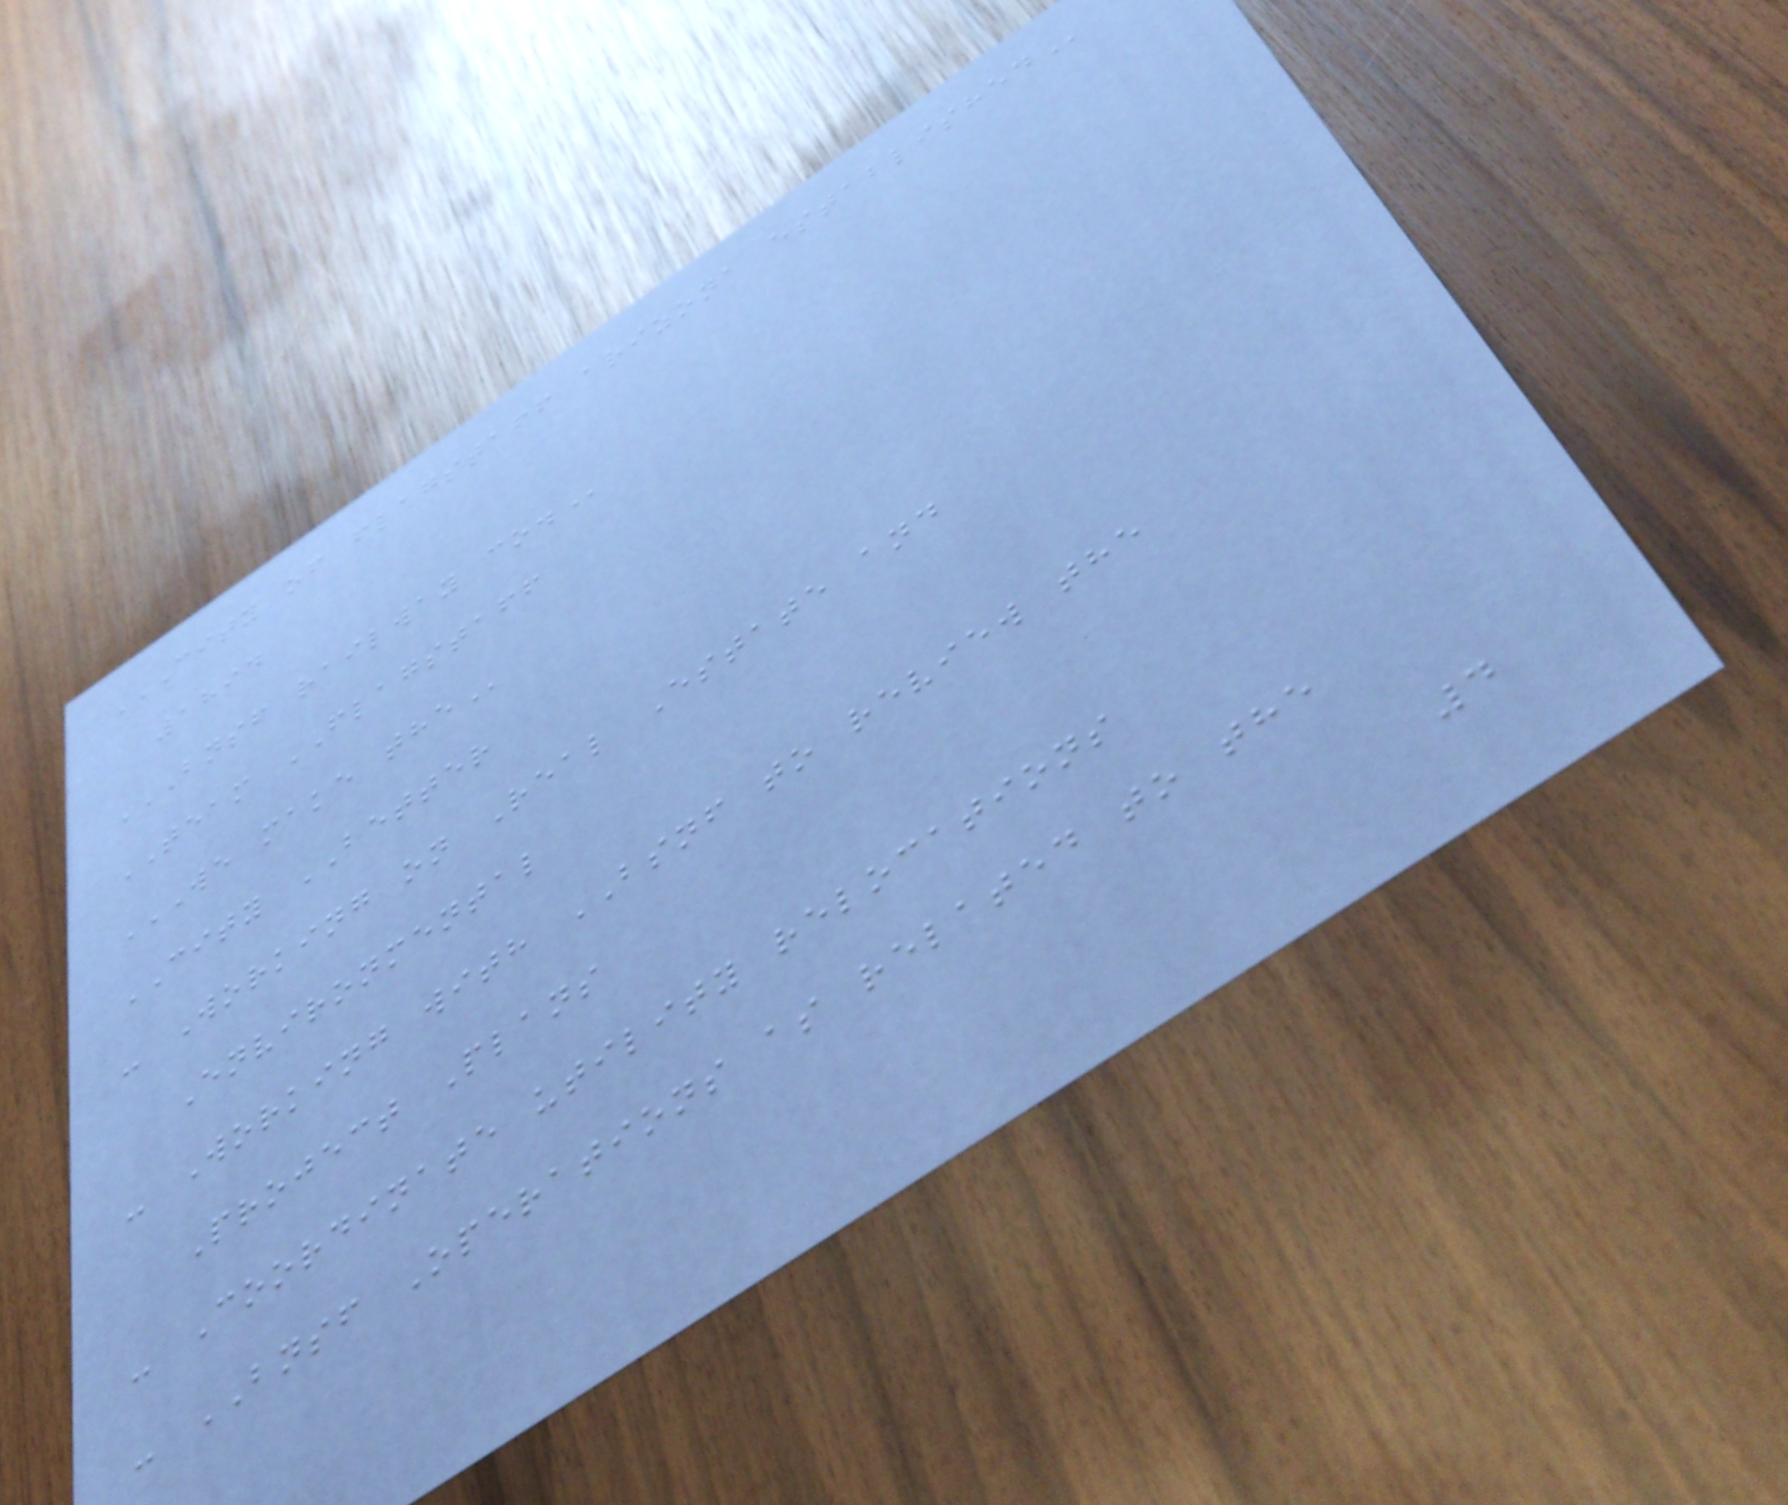CITY OF FLAGSTAFF ARIZONA ESTABLISHED
1894
BNSF RAILWAY CO.
TEAM FLAGSTAFF
WE MAKE THE
CITY BETTER
- Working on Real Estate and
Environmental
- Working with BSNF to review the
Project Plans
- Coordinate utility relocations
- BNSF Operations as related to the
4
